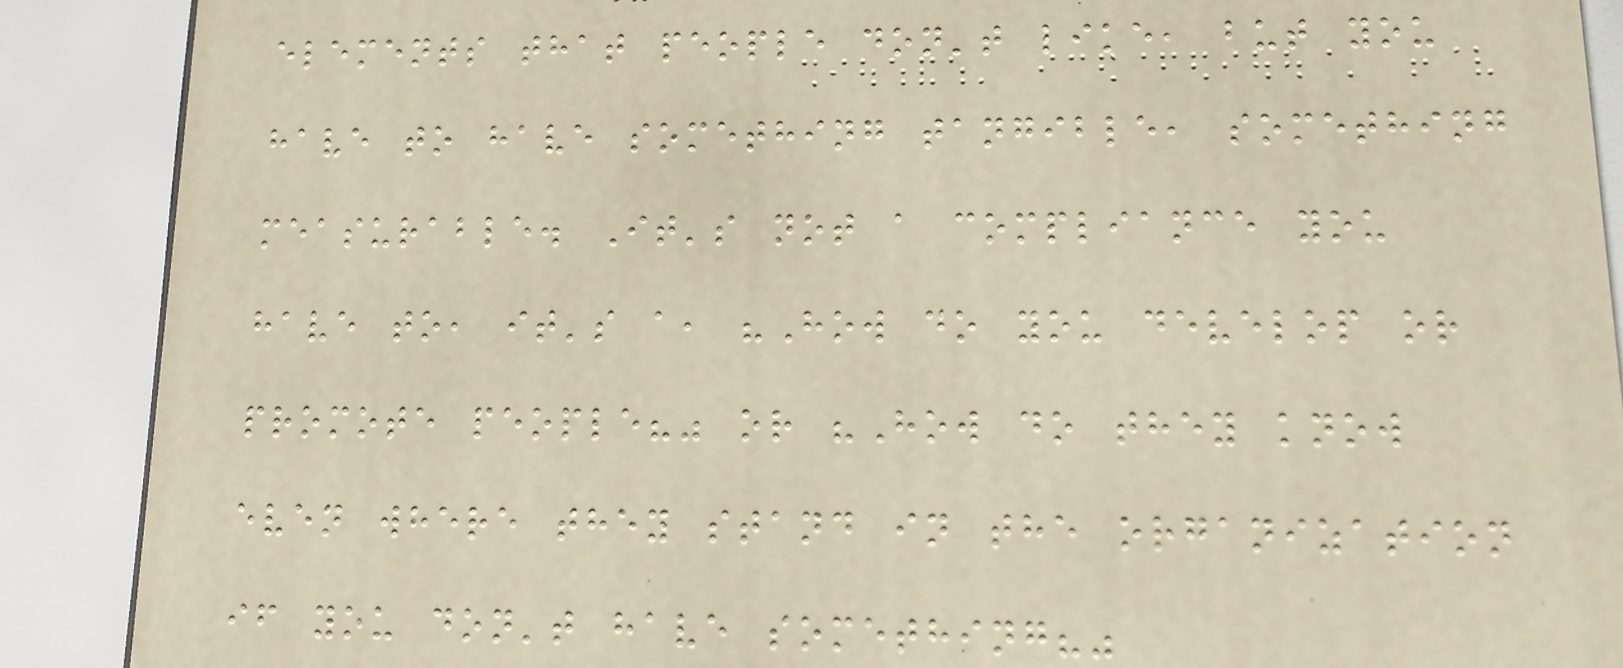elements that people don't like, but you
have to have something tangible, something
measurable. It's not a compliance you
have to, it's a, "How do you develop or
promote people?" or "How do they know
even where they stand in the organization
if you don't have something?"
